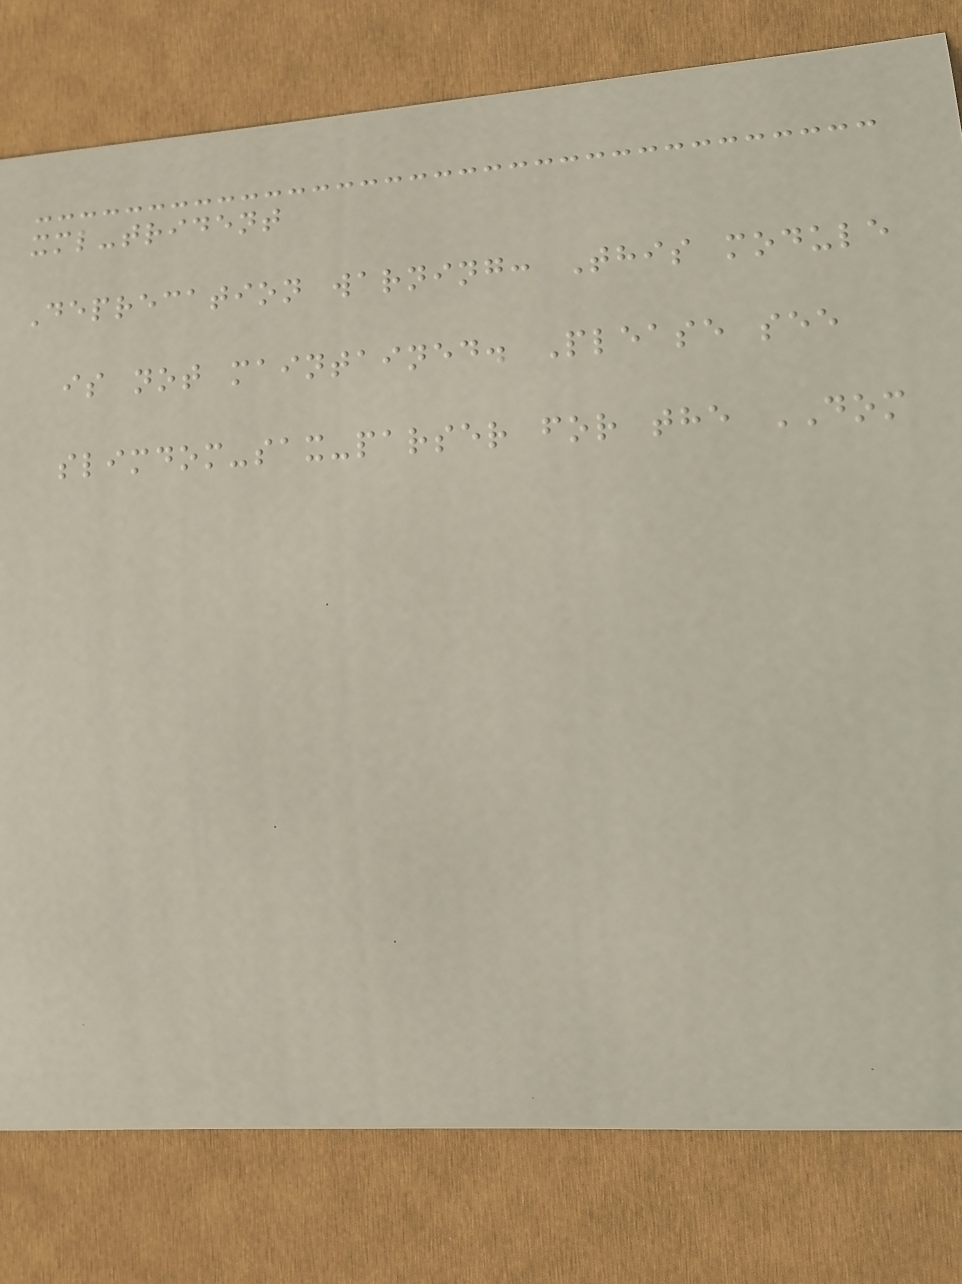xml-trident
Deprecation warning: This module
is not maintained. Please see
slimdom-sax-parser for the DOM
